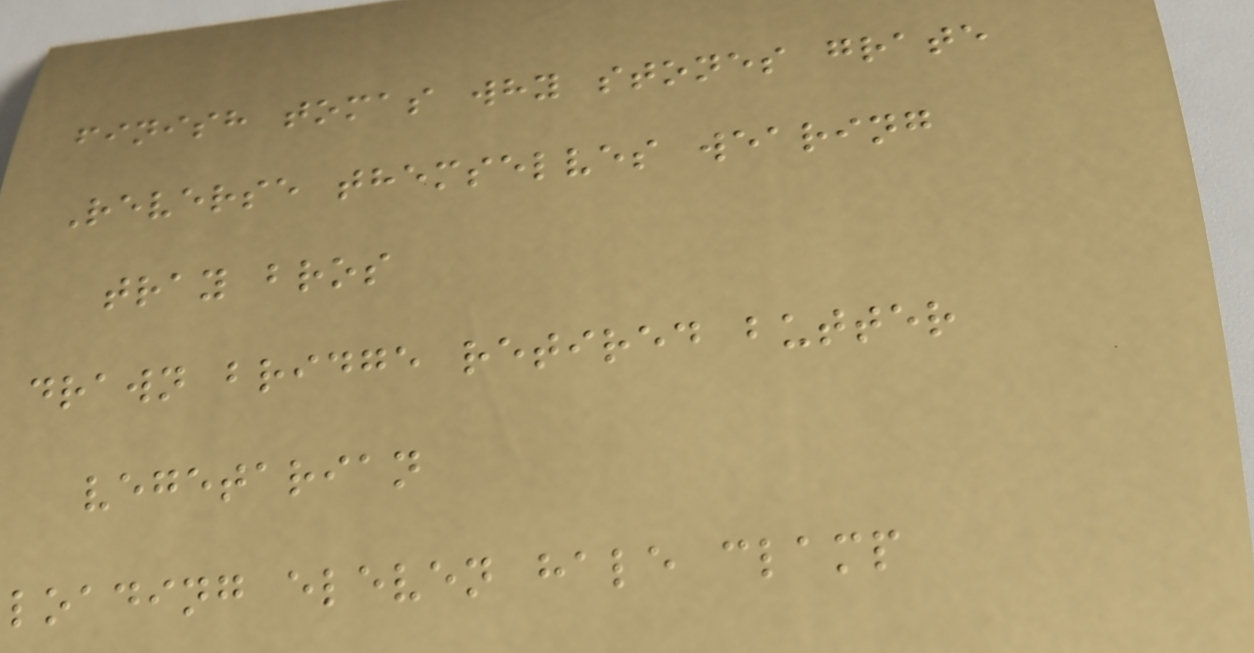finish tomas why stones grate
Reverse themselves wearing
tray bros
drawn bridge retired butter
vegetarian
loading eleven hale clamp
